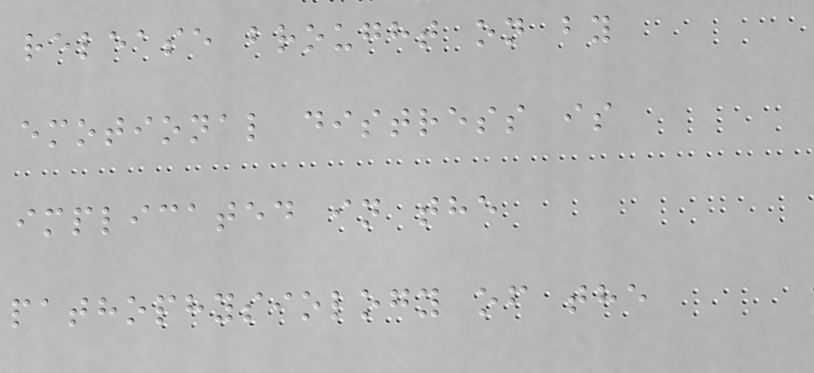release brought on by
emotional distress is
implicated in the
pathophysiology of the
